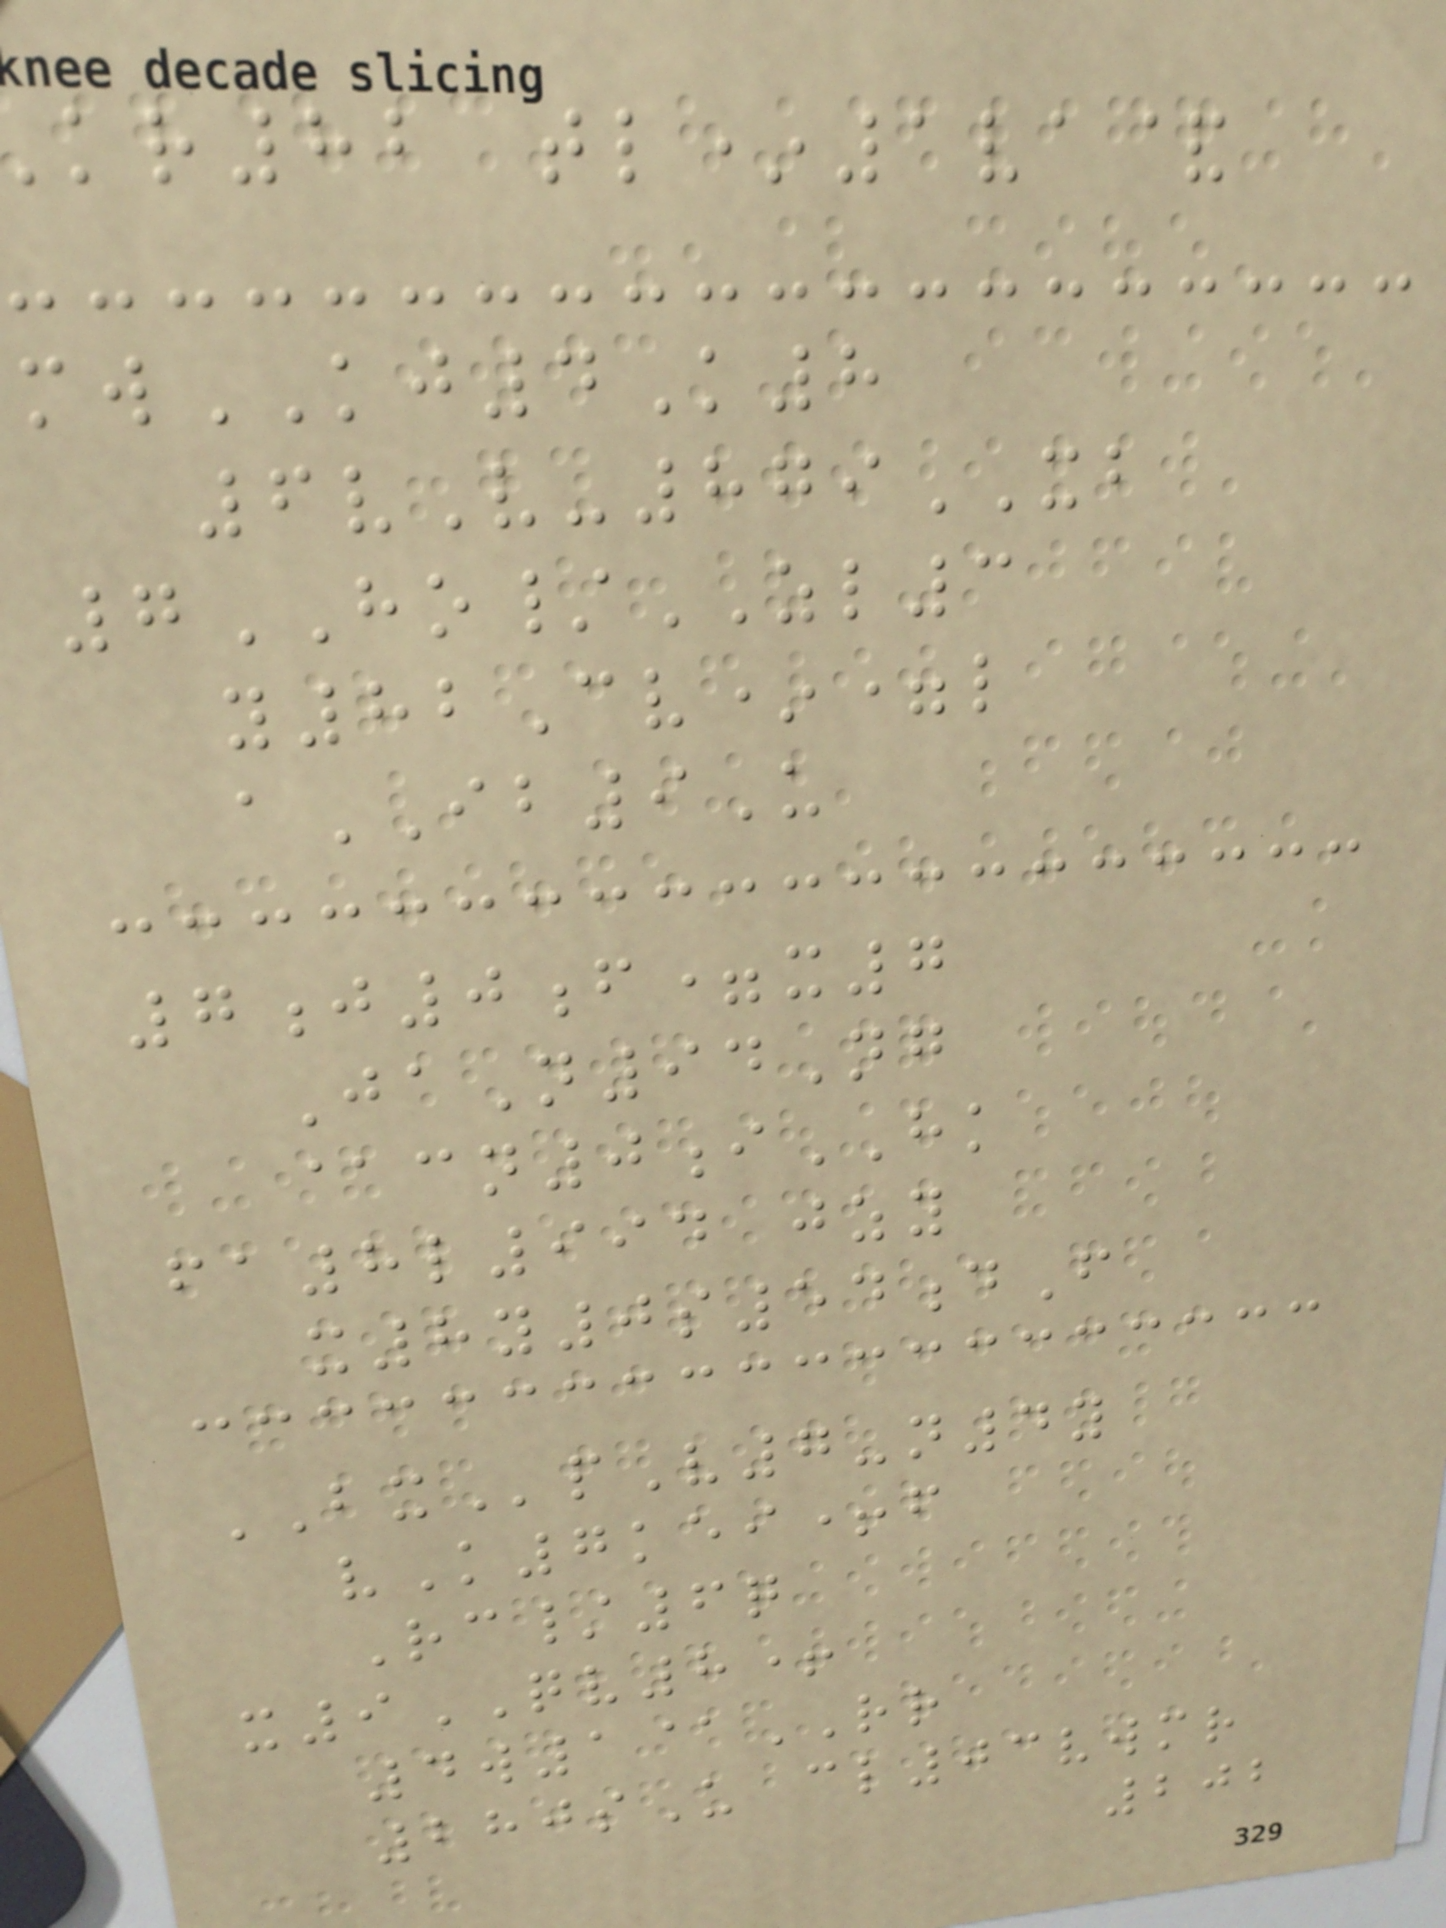kr82 tl*1va&
mwKJ4K8
6vV-879XB
7HO/ZL3
y82Cv*=l
aIB9U
7j0f=x7
JaN94Ng
@cn0iHK
fa8l994 jzy
x8y0s54dF
BXpV7-n4y
vK7kei+f
Rc/6q
x9QV8+
4w1@RR
280sU cl03vwmr
202
